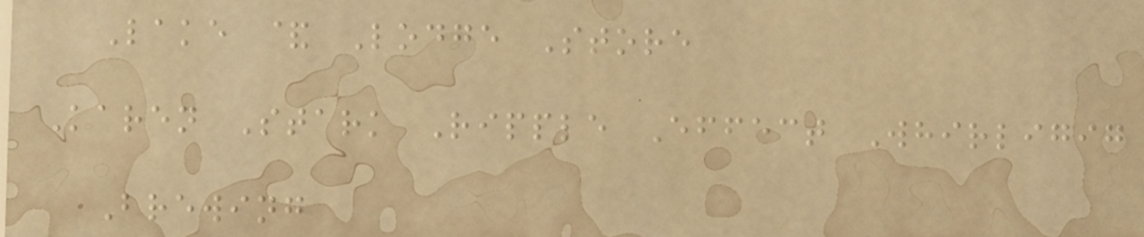Lake & Lodge Store
Karen Stark Ripple Effect Whirligig
Brewing
